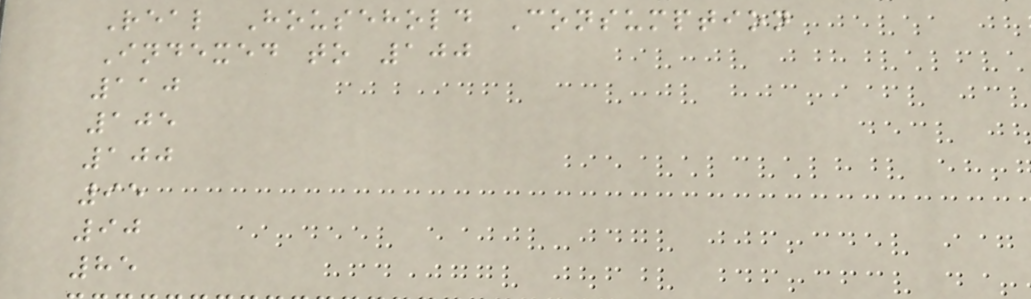Real Household Consumption
Indexed to 100
110
105
100
95
90
85
